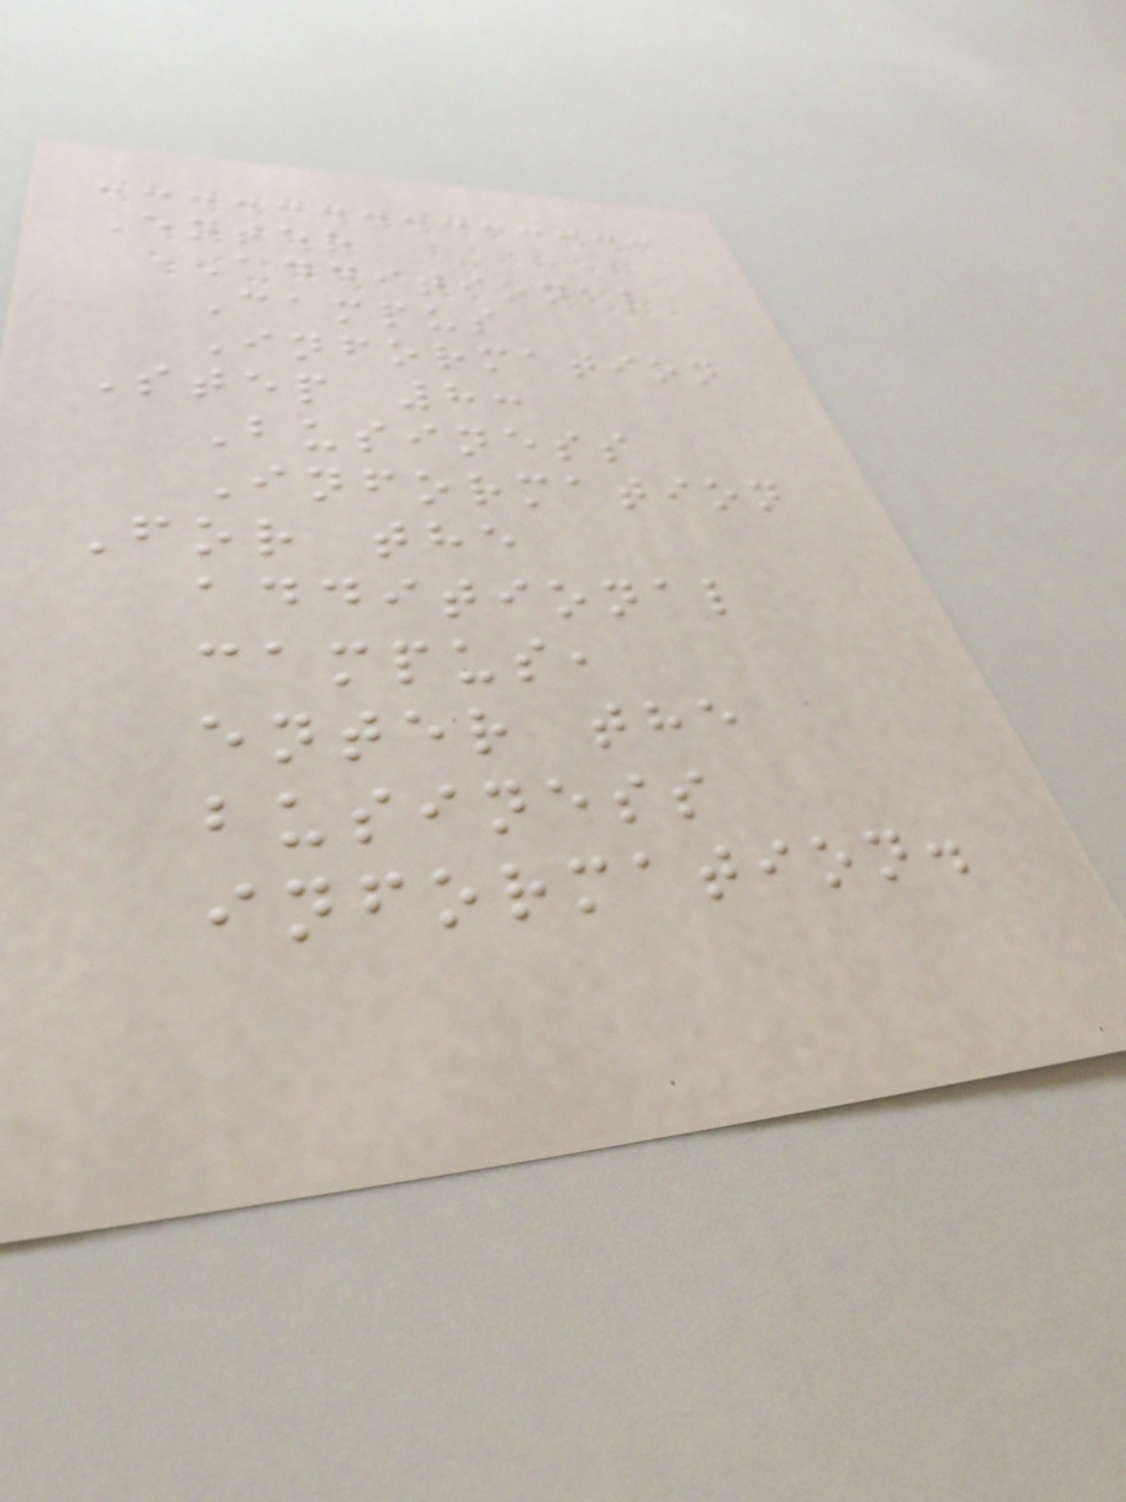Enter
Additional
Campus
Information
Step 8:
Business
Information
For the
additional
campus,
enter the
business
information.
